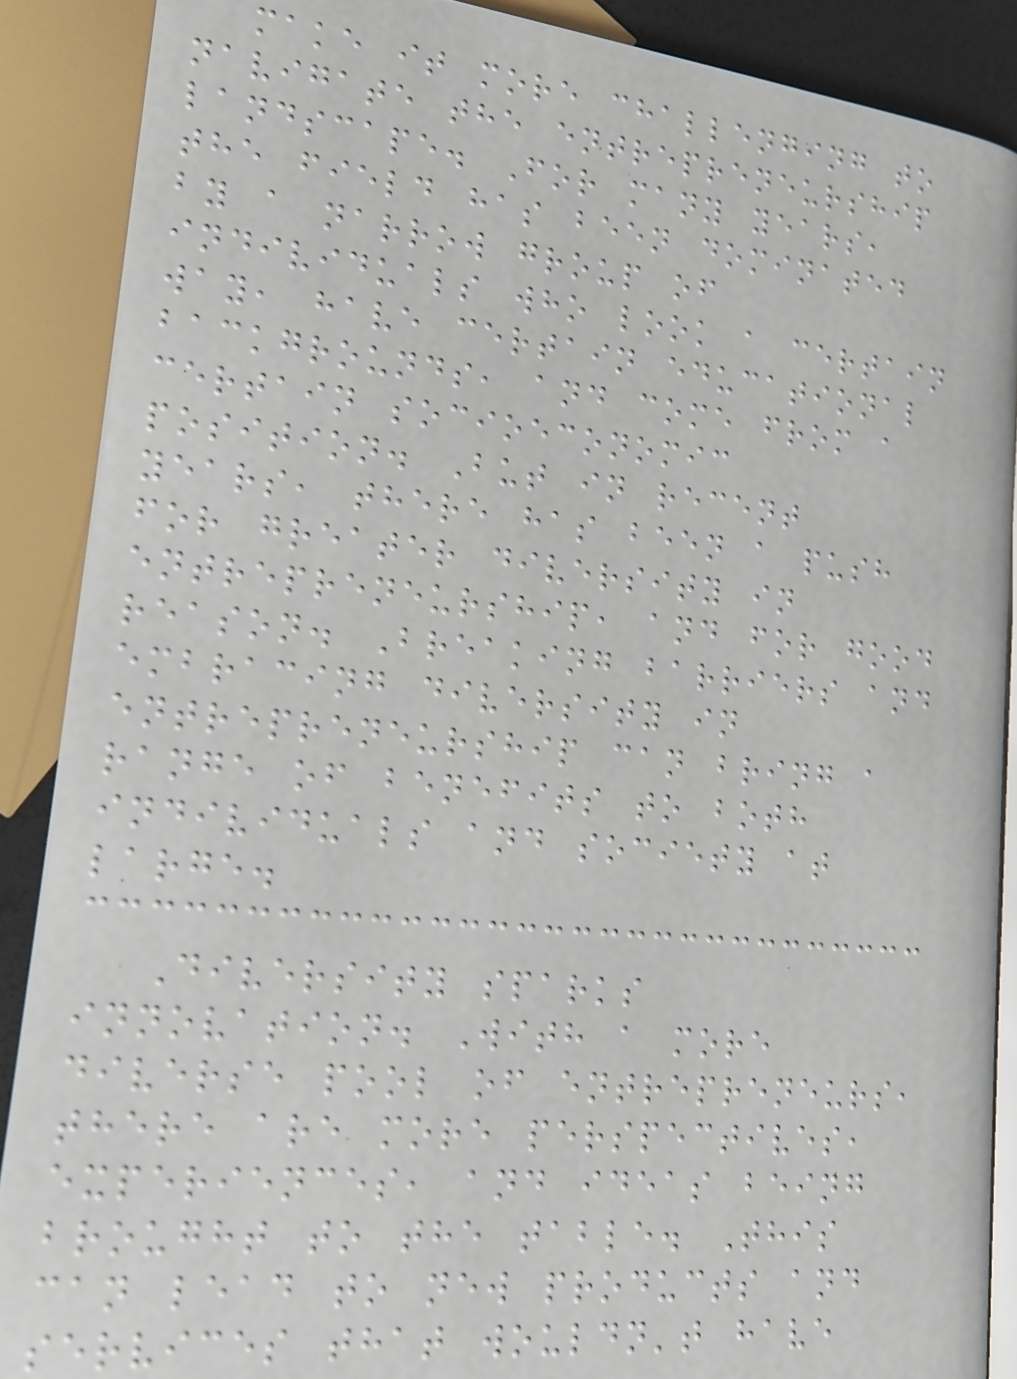make it more challenging to
navigate the entrepreneurship
landscape. For many years,
the field has been dominated
by a narrow group of
individuals who look a certain
way, have certain educational
backgrounds, and come from a
certain socioeconomic
position. But in recent
years, there has been a push
for greater diversity in
entrepreneurship, and for good
reason. Breaking barriers and
embracing diversity in
entrepreneurship can bring a
range of benefits to both
individuals and society at
large.
Diversity sparks
innovation. With a more
diverse pool of entrepreneurs,
there are more perspectives,
experiences, and ideas being
brought to the table. This
can lead to new products and
services that wouldn't have
